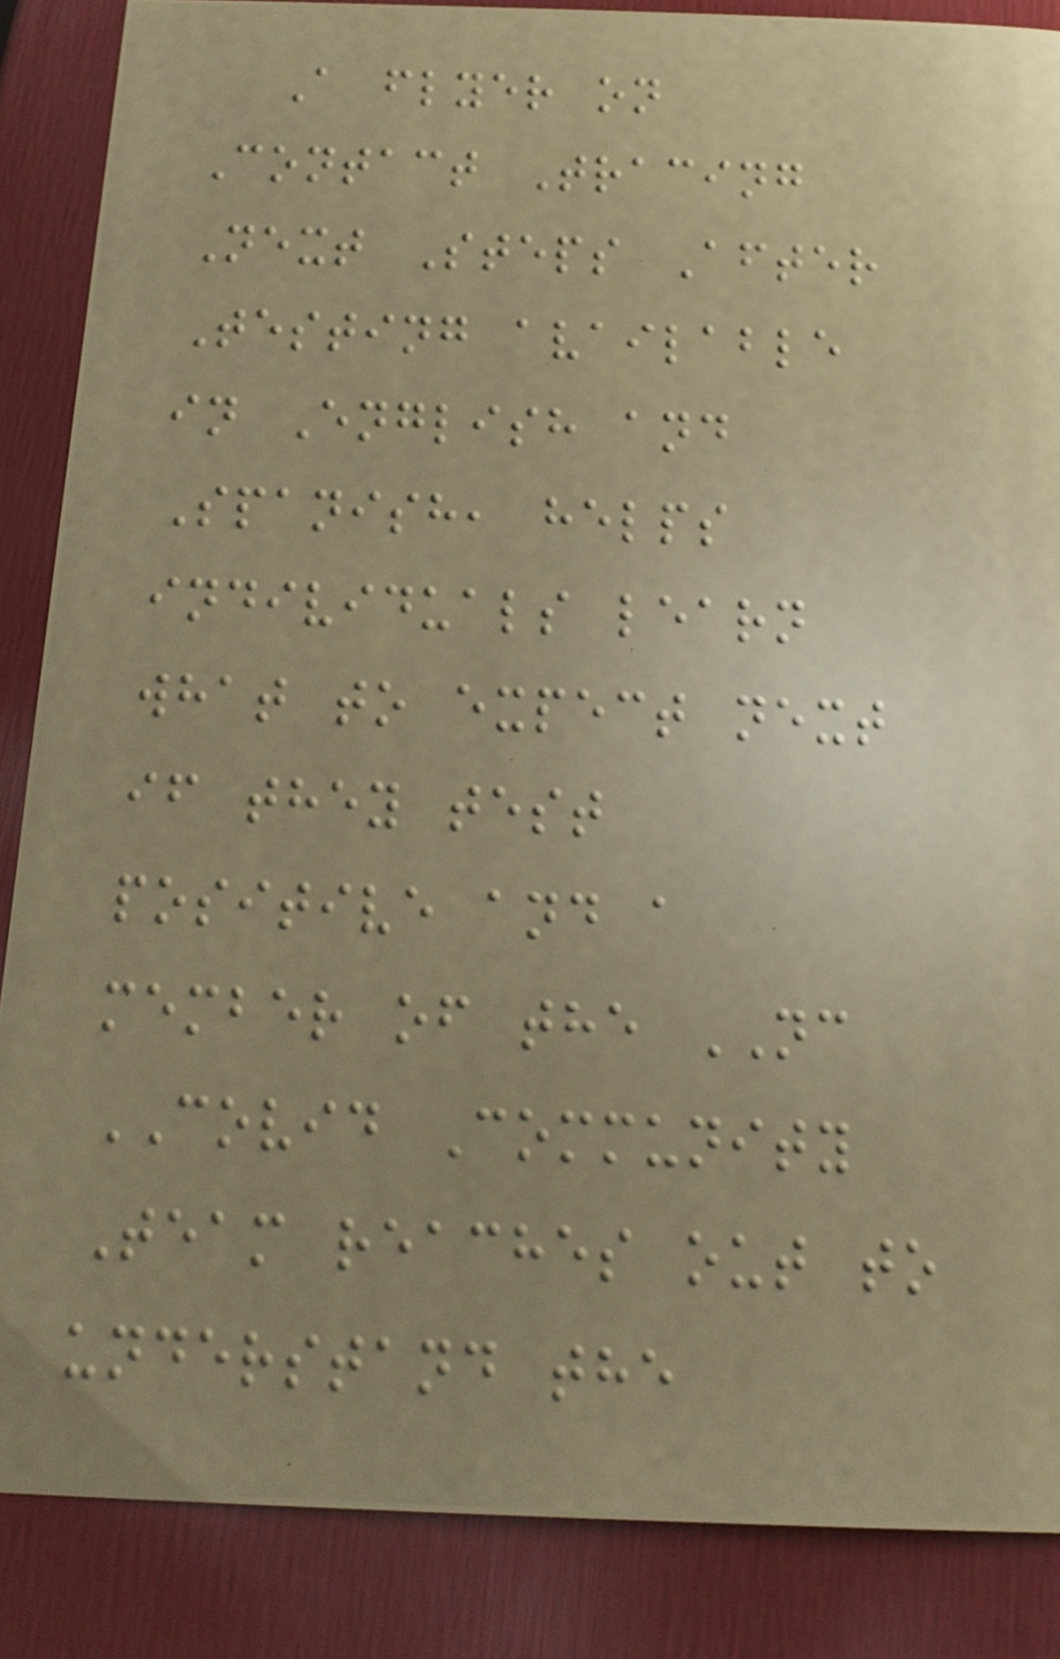A flyer on
Contact Tracing
Next Steps After
Testing available
in English and
Spanish, helps
individuals learn
what to expect next
if they test
positive and a
member of the NC
COVID Community
Team reaches out to
understand the
